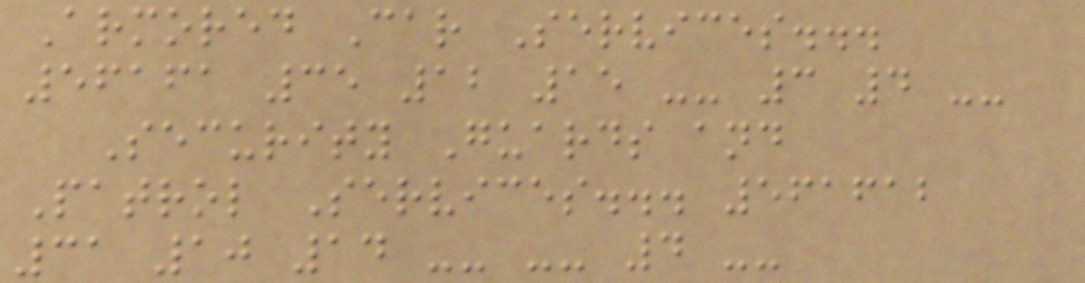Armored Car Services...
56161 35 12 15 -- 3 4 --
Security Guards and
Patrol Services... 561612
31 10 14 -- -- 4 --
